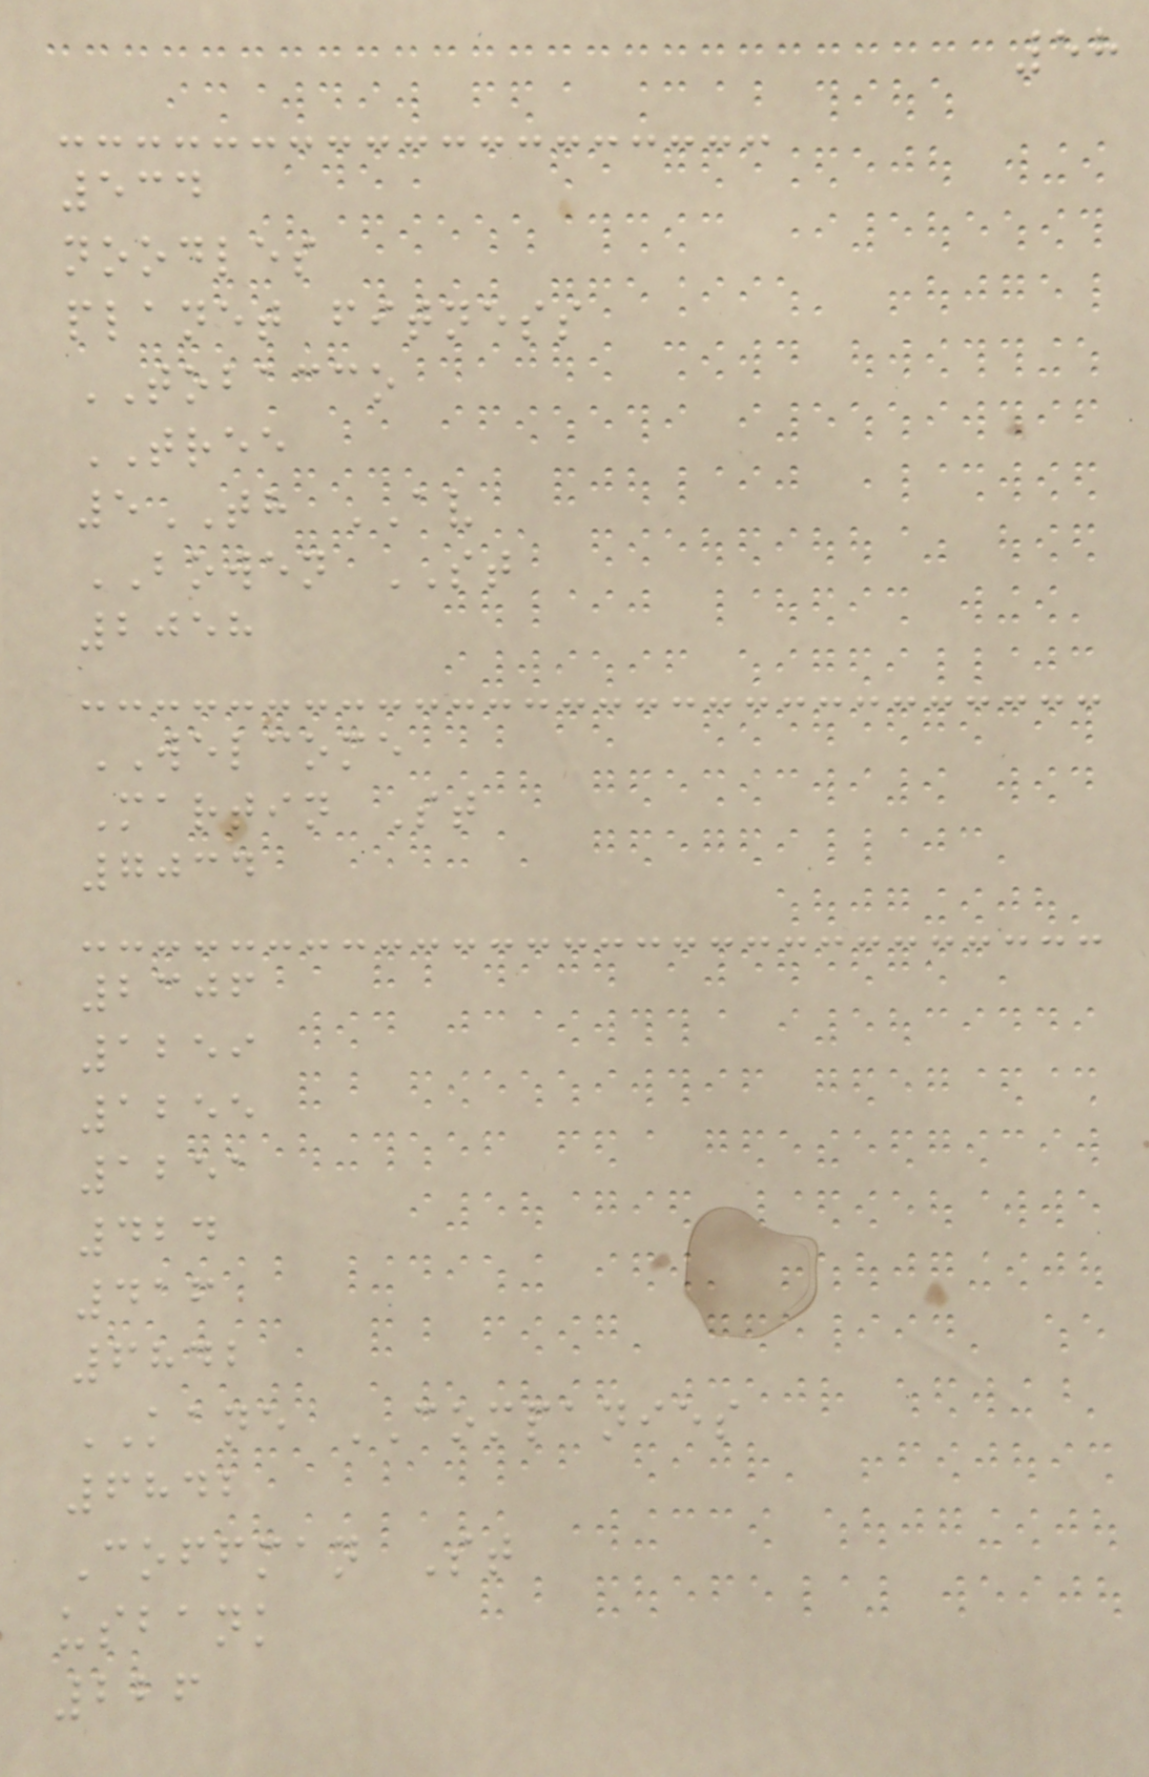58
534
noodles
planet fitness
TOBACCO
TREE
5TH AV
BOWEN ST
2058
WELCOME
Martin St
7034
2306
1259
1255
1251
424
416
6842
KANE COMPANIES
6842
Coffman St
usbank
226
